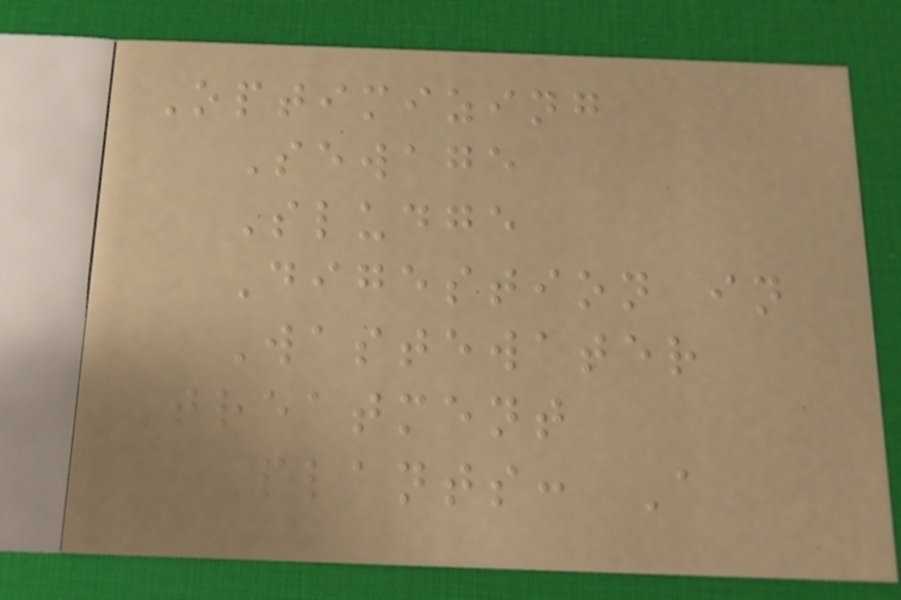Optimizing
Sewage
Sludge
Digestion in
Wastewater
Treatment
Plants: A
